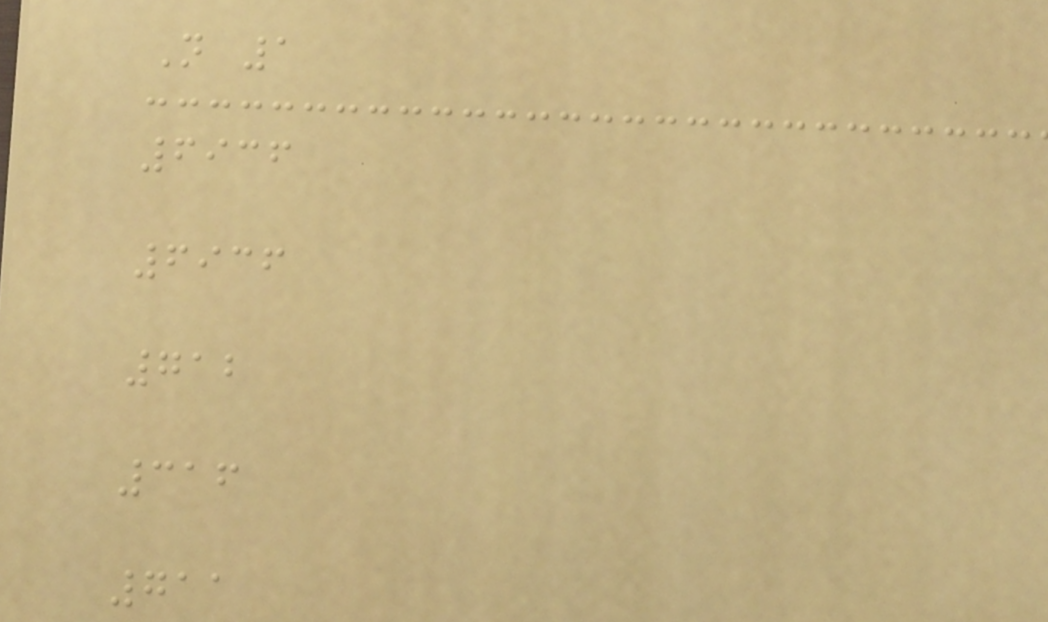N 1
6936
6936
712
316
711
